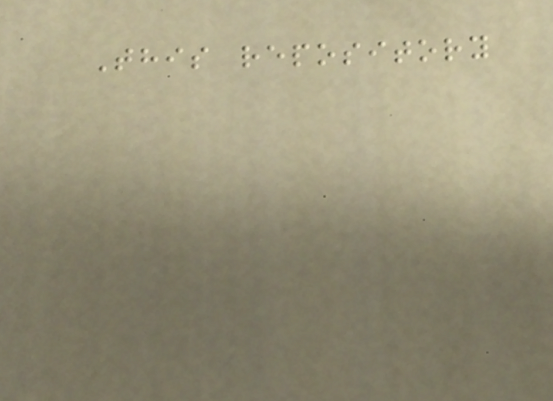This repository
